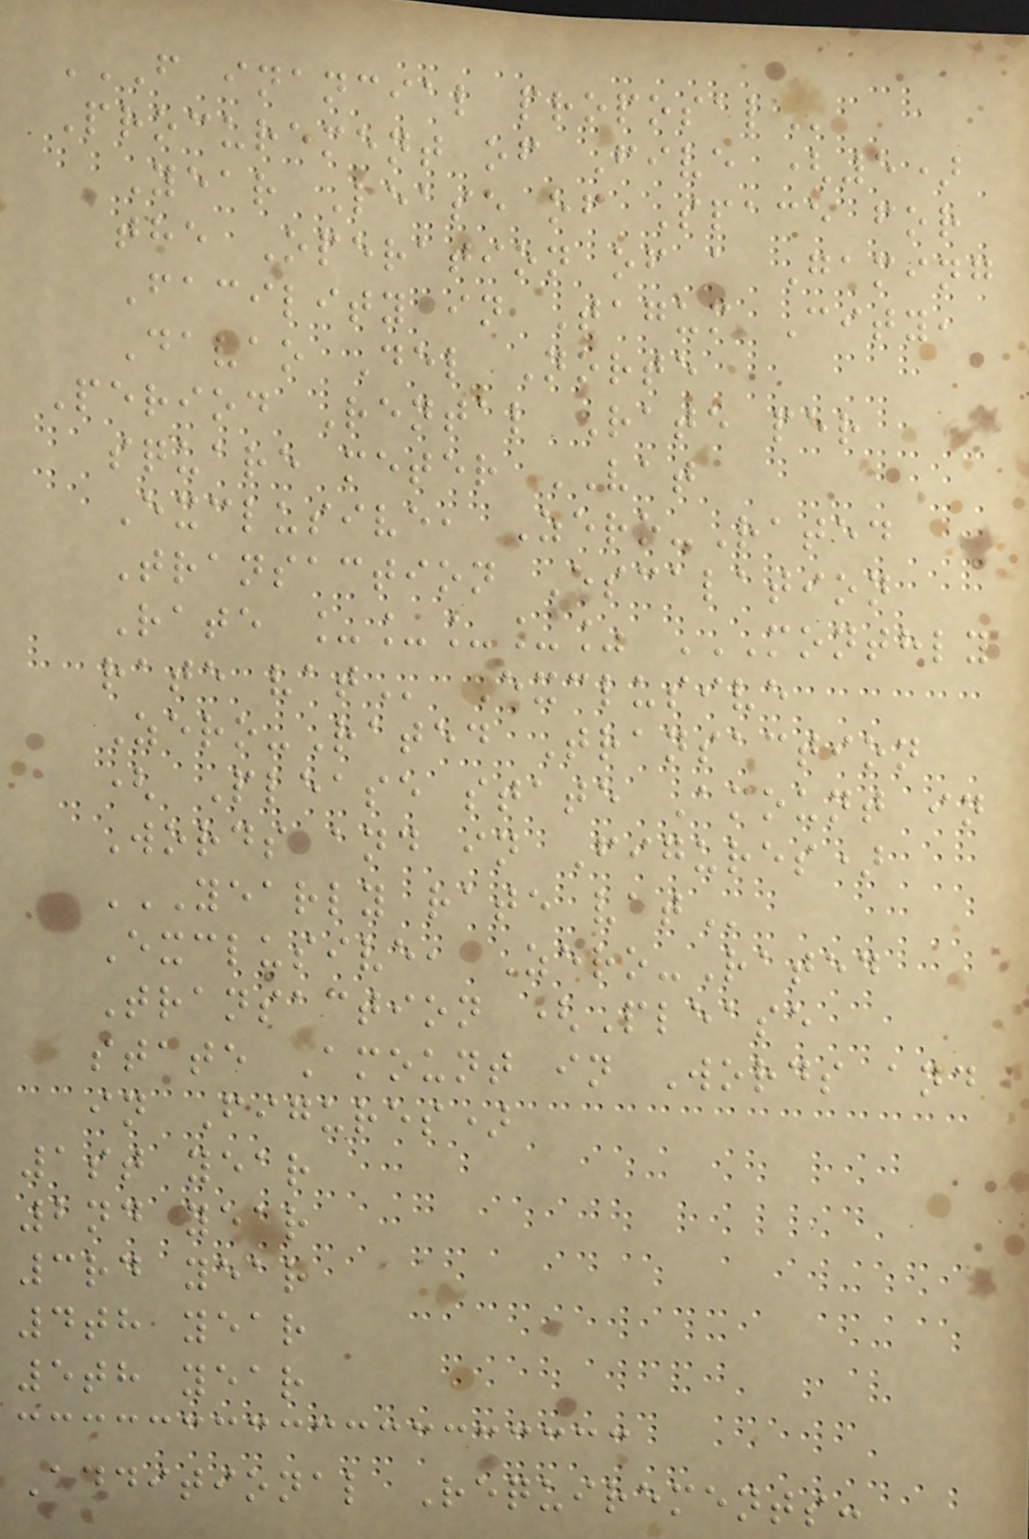F INANCIAL PROPOSAL
Procurement of Five (5)
Year Lease of Space for
the Operation of a Gaming
Facility in Tagum City,
Davao Del Norte
Period Rental Rate per
square meter VAT
Exclusive, Zero-Rated
Transaction Escalation
Rate ____% MONTHLY
RATE VAT Exclusive
Zero-Rated Transaction
( Please state Amount in
Words and in Figures)
YEARLY RATE VAT
Exclusive, Zero-Rated
Transaction (Please
state Amount in Words and
in Figures)
1st year
2nd year
3rd year
4th year
5th year
Additional Requirements:
